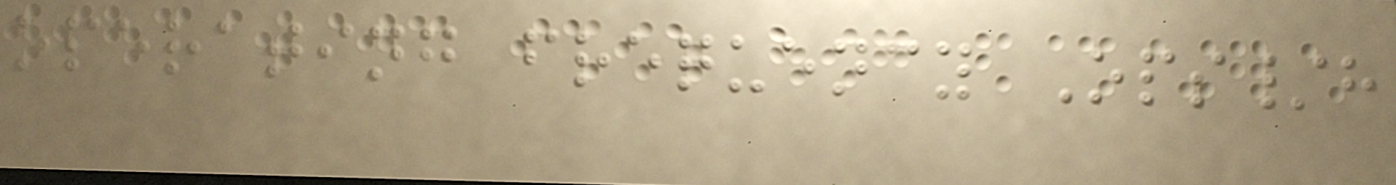operating frequency Ops/h
